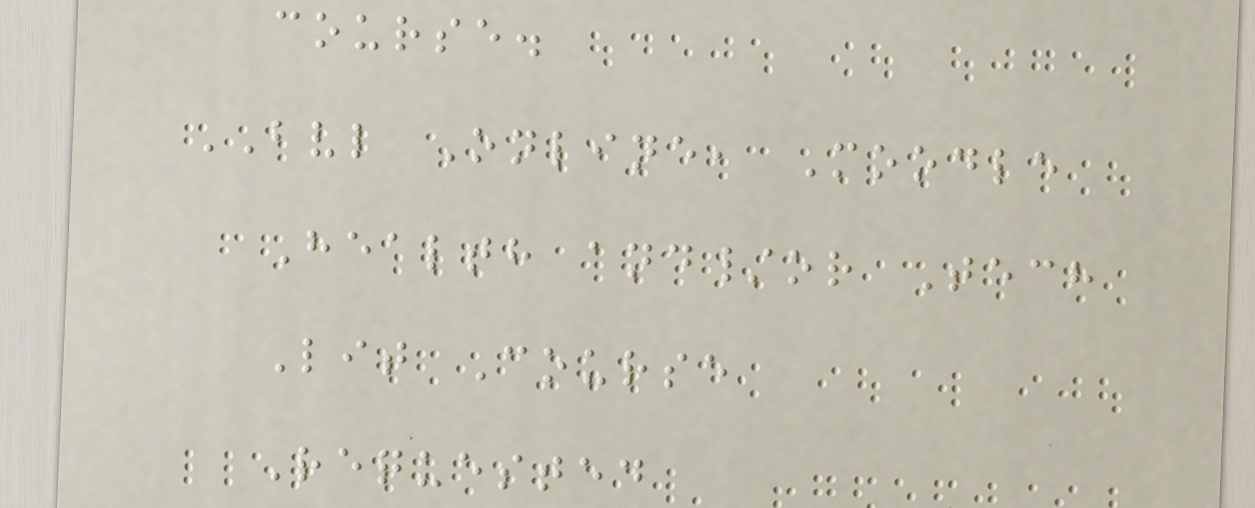course.
BVL Online, Moodle
Health and/or Tech
Lit Course
Requested
